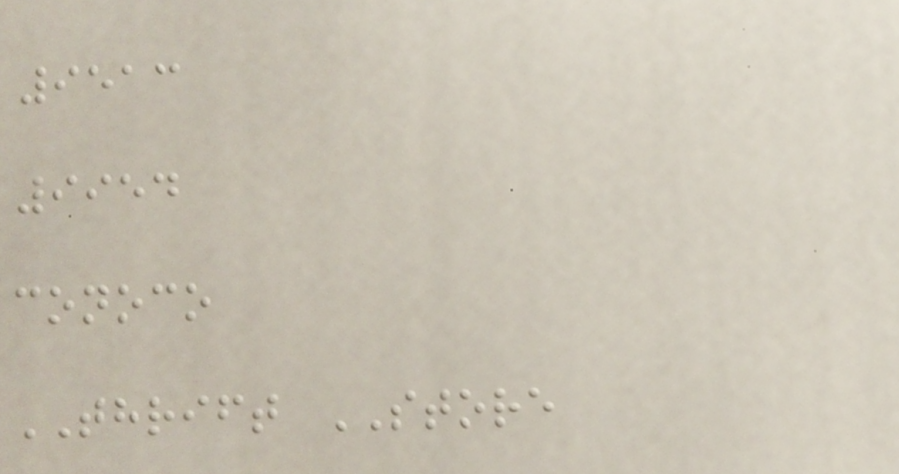9513
9954
conoco
THRIFT STORE
